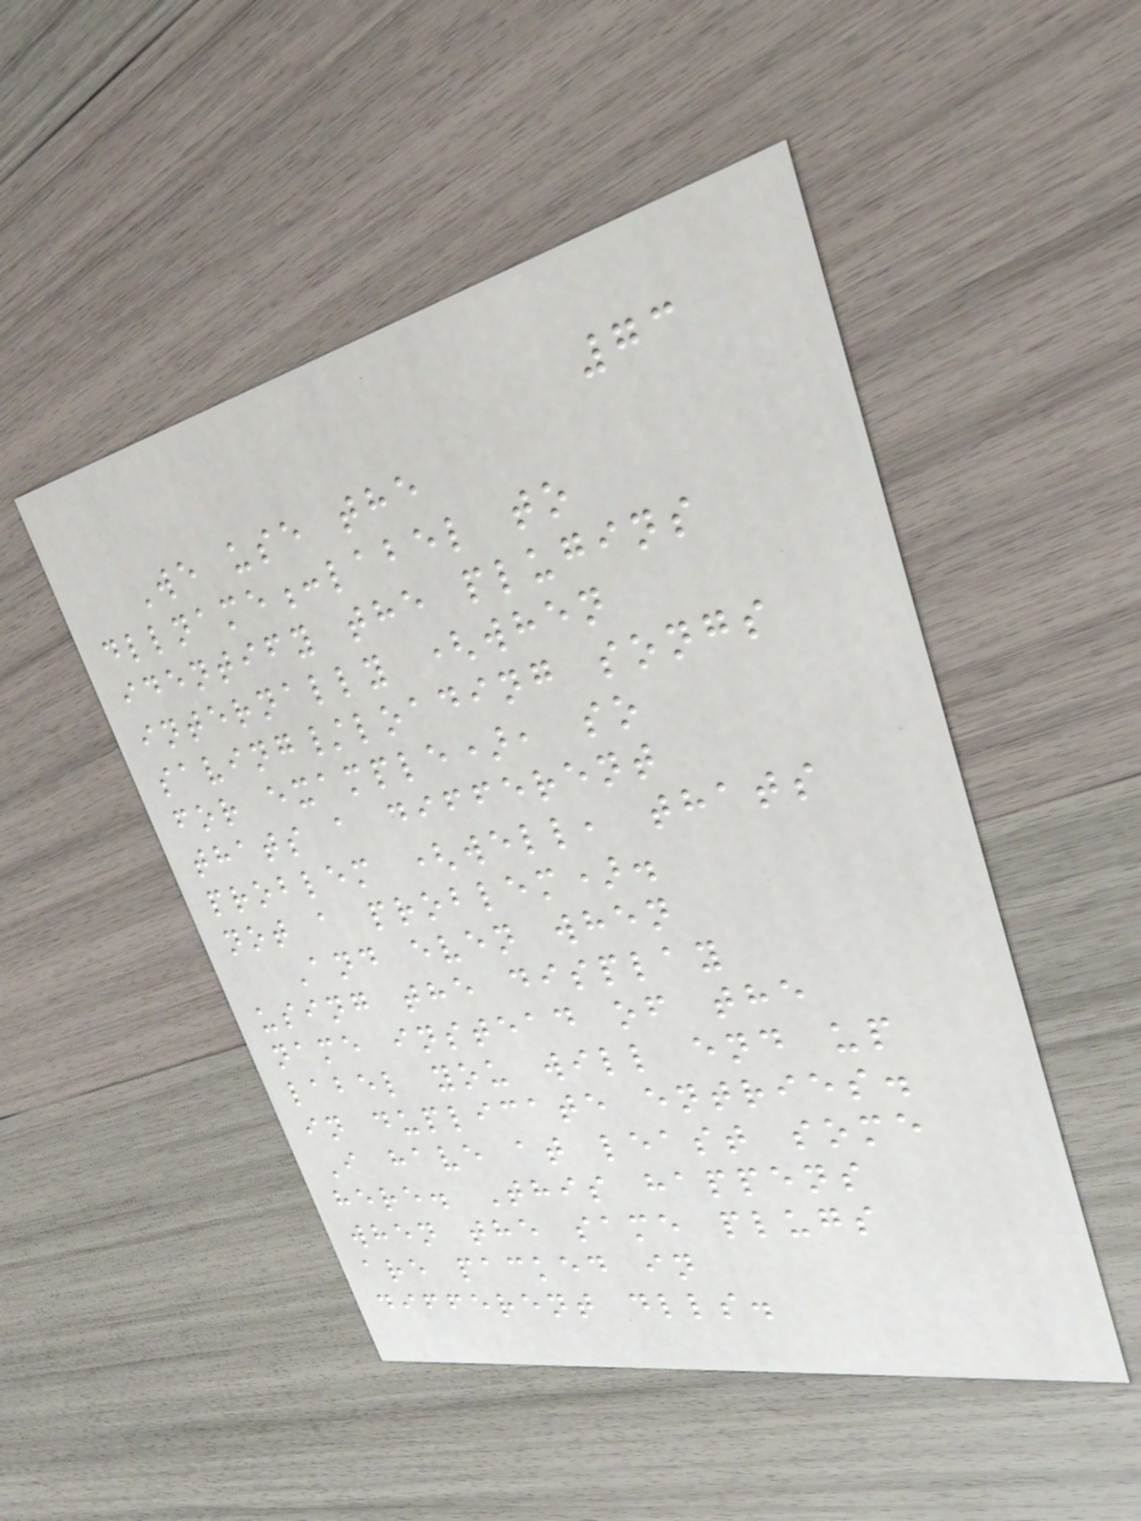73
We use the
dllname:label to
identify the plugins
internally (when
saving/loading songs
for example), so
thats a different
problem (well, thats
not a problem).
And even when
using the display
name instead of the
label you will end up
in duplicate entries.
I have at least some
here. This happens
when the same plugs
are packed in
different dlls.
